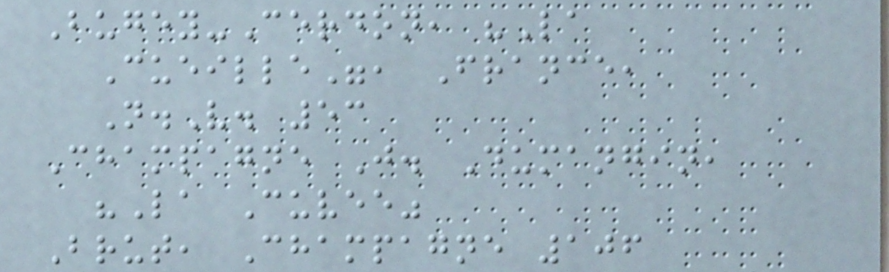Bugey-Cerdon, "La
Cueille", France,
N.V. 53
Champagne J. Dumangin,
"La Cuvee"
Brut, Champagne 106
